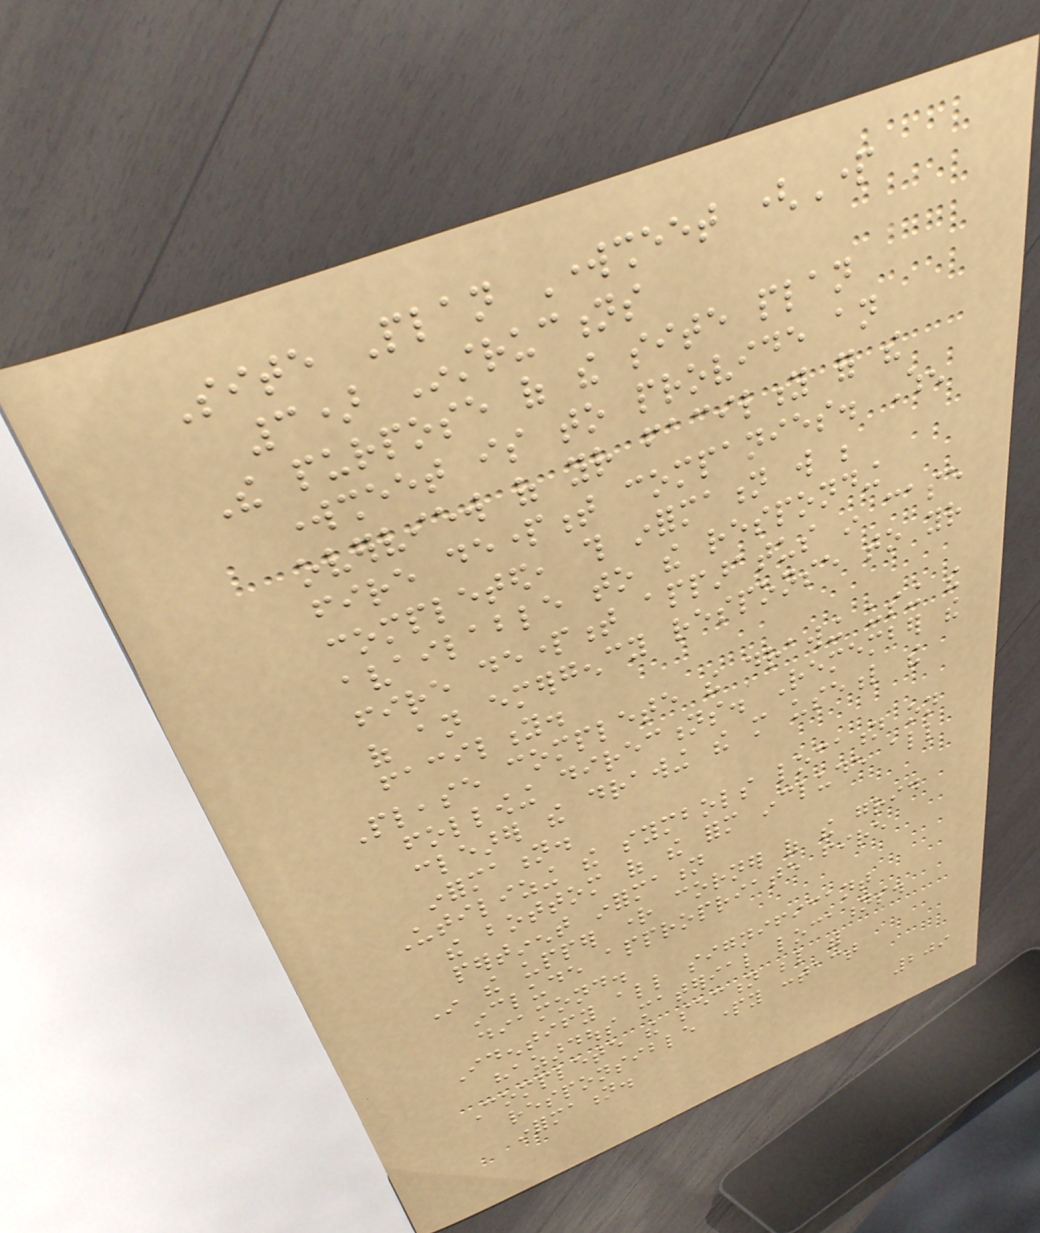Site Plan Worksheet (Part
3) Instructions
The purpose of the site plan
worksheet is to provide an
overview of your facility for the
fire department companies. When
completed, this information will be
available to the responding
fire department apparatus in case
of an emergency response to your
facility.
Please complete the drawing using the
following directions. Remember the
clearer the drawing the more useful the
information.
Utilizing the symbols location on
the bottom of the form include all
pertinent information
In the upper right corner of the grid
include appropriate fire
diamond.
Identify all significant
hazardous material locations.
Complete the section below with
responsible party contact
information.
209
